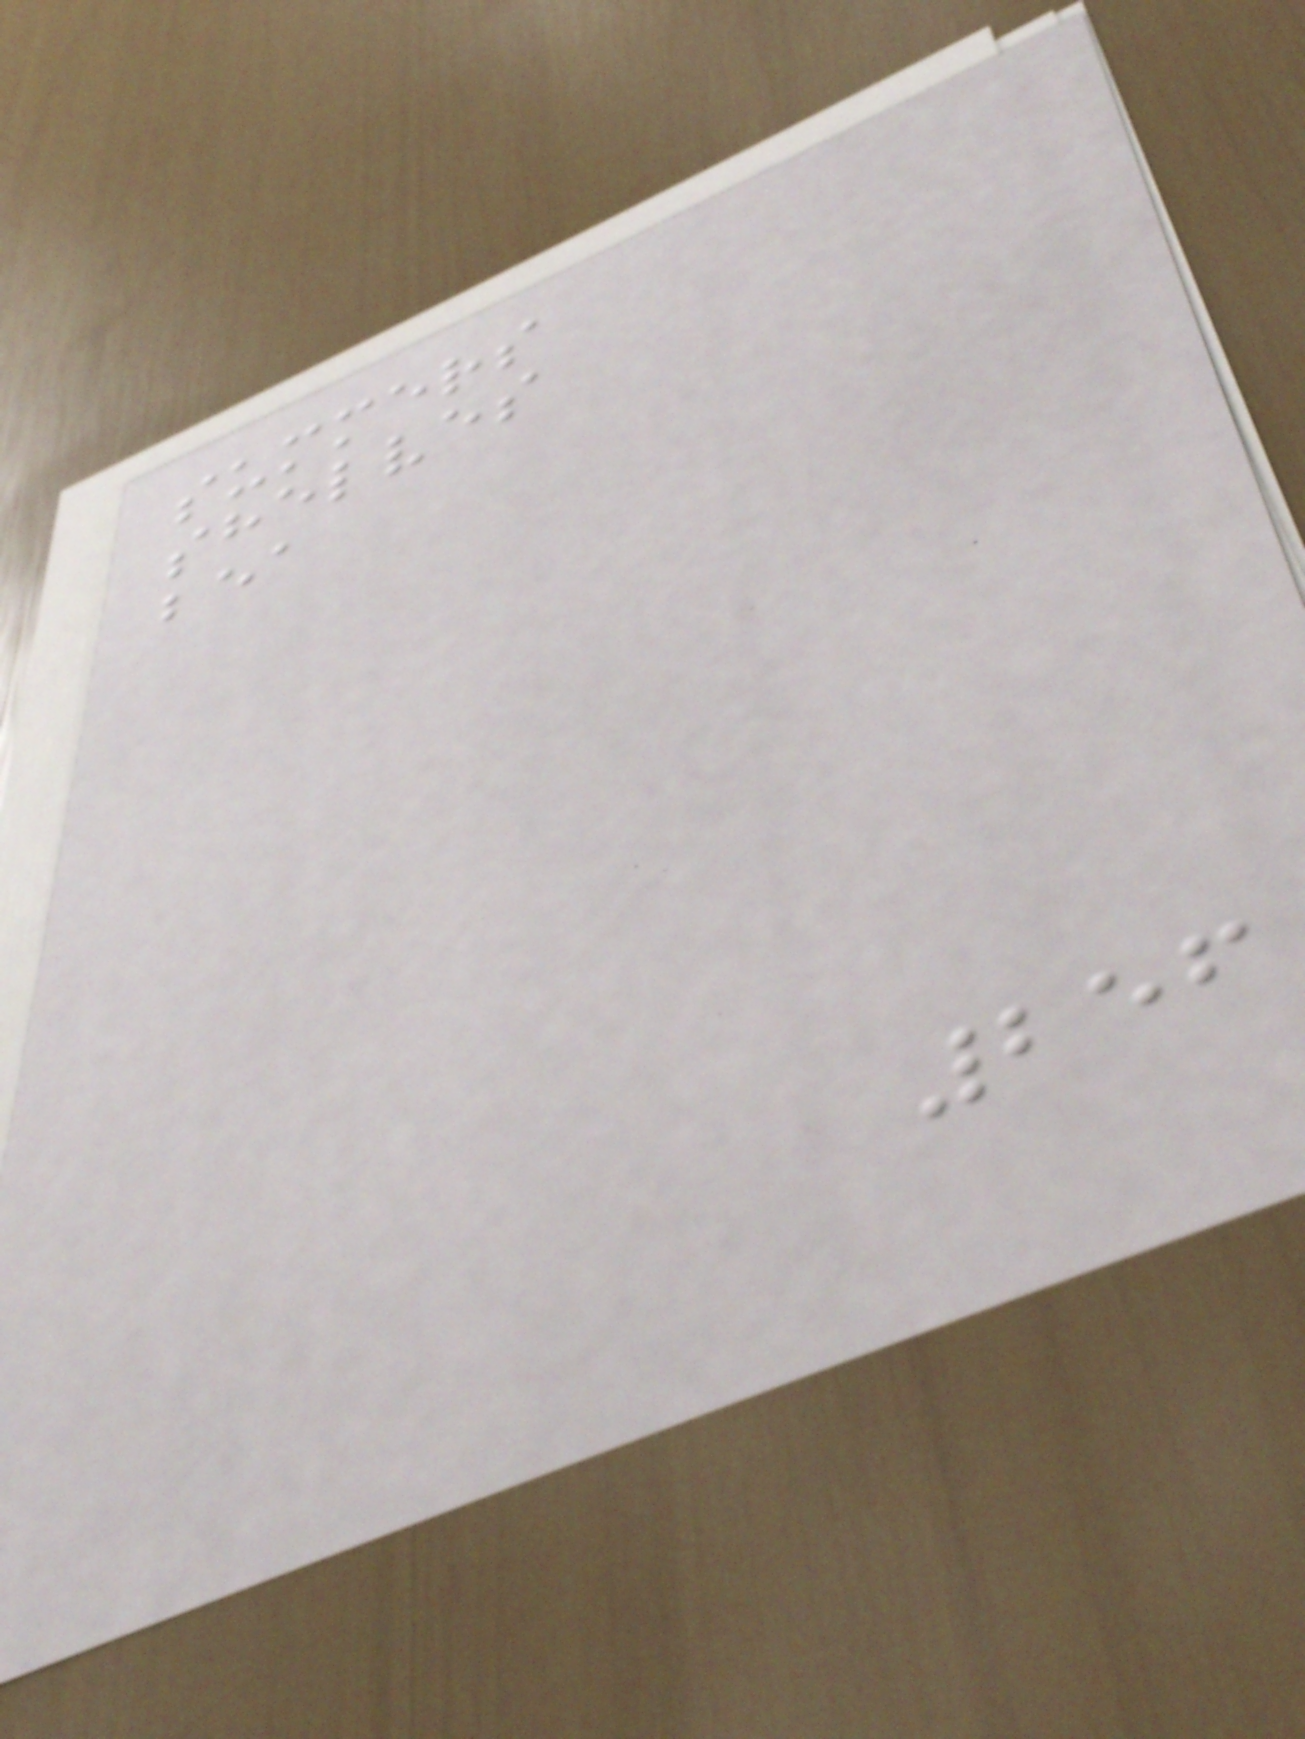summers
shelves
bea
256
